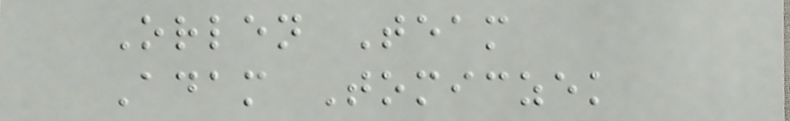Orlen Team
Adam Tomiczek
